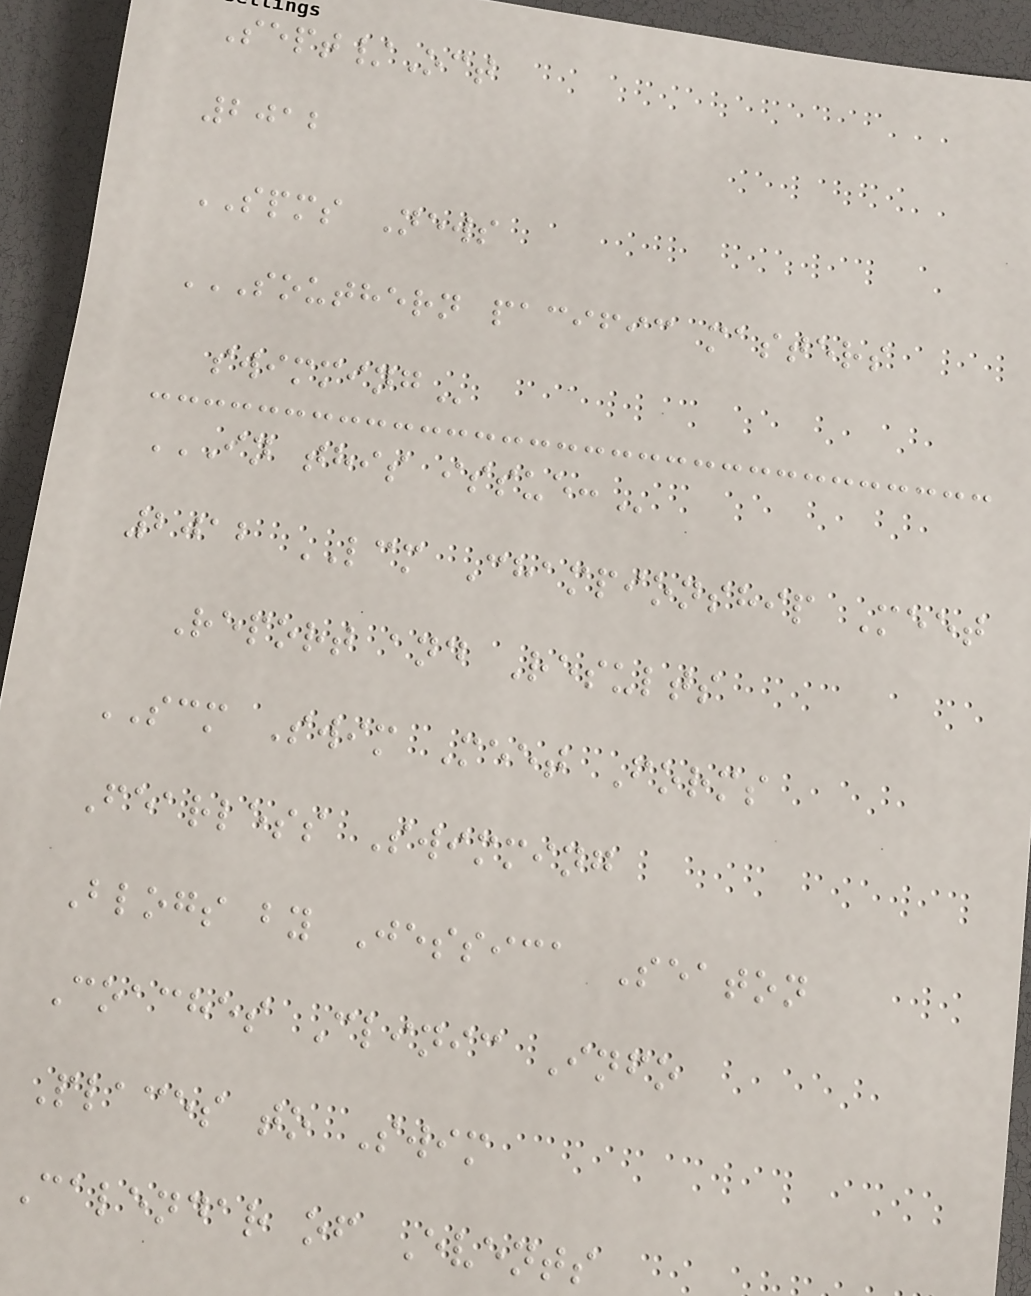Sept/Oct
2012
SPMS News
SOUTHERN PACIFIC MASTERS
SWIMMING
IN THIS ISSUE:
2012 LCM Championship Meet
Report and Results
SCM Swim Meet Forms
Fearless Swimming
Blogs by Jessica Seaton
Coaches Clinic Info
Places to Swim
Calendar of Events
